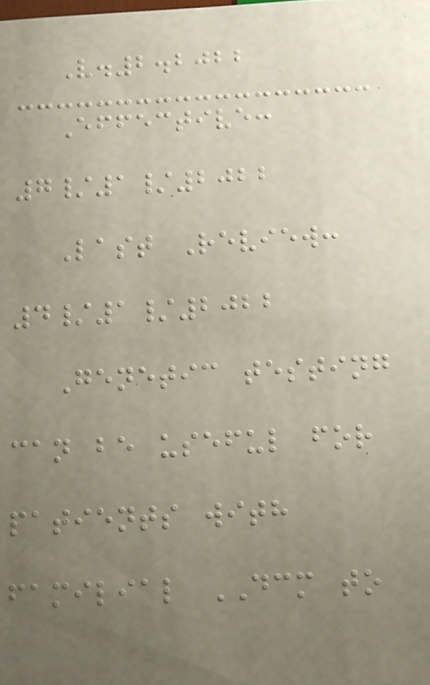V.2.2022
Effective:
7/1/2022
Last Review:
4/1/2022
Genetic testing
can be useful for
patients with
familial DCM to
